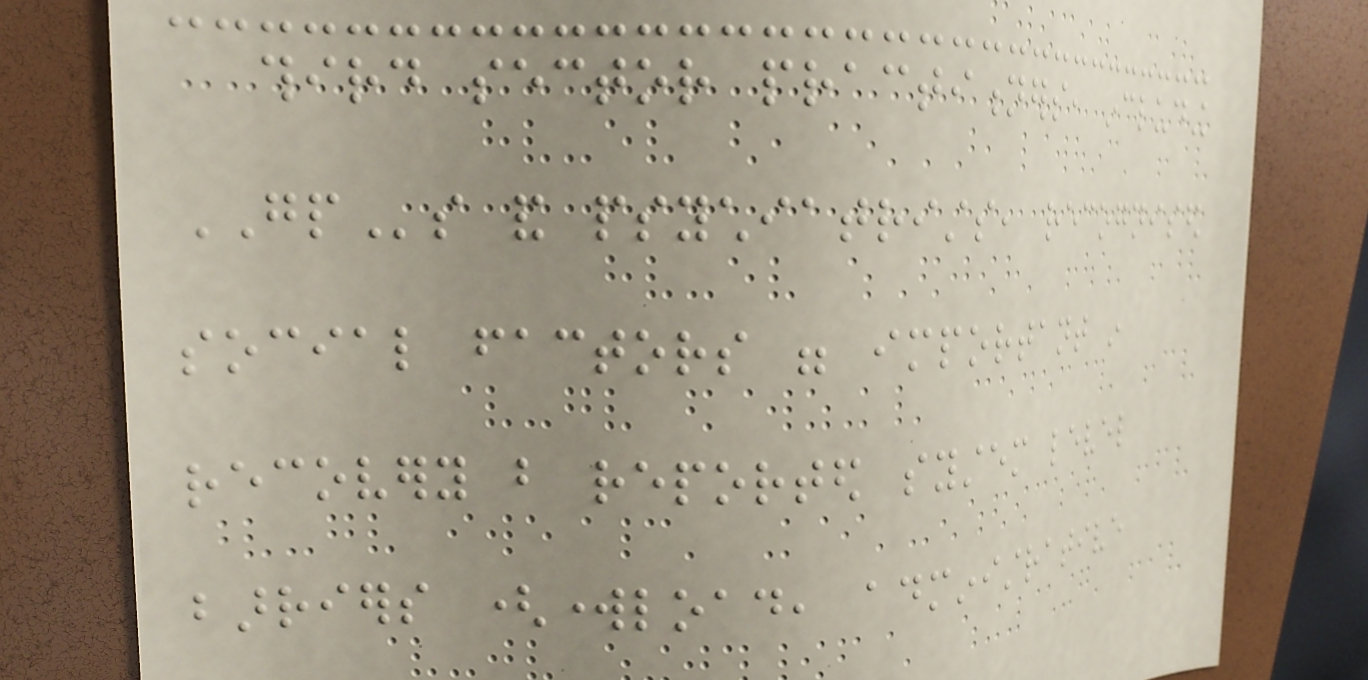third sector practitioners, including
GPs and psychiatrists, recognised
social factors were important in
recovery but reported system level
barriers (workload, administrative
